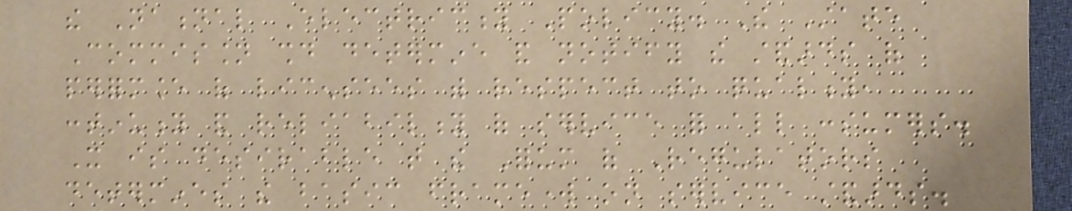the National Electricity Policy. The State
Commission should determine and notify the standards of
performance of licensees with respect to quality,
continuity and reliability of service for all consumers.
It is desirable that the Forum of Regulators
determines the basic framework on service standards.
